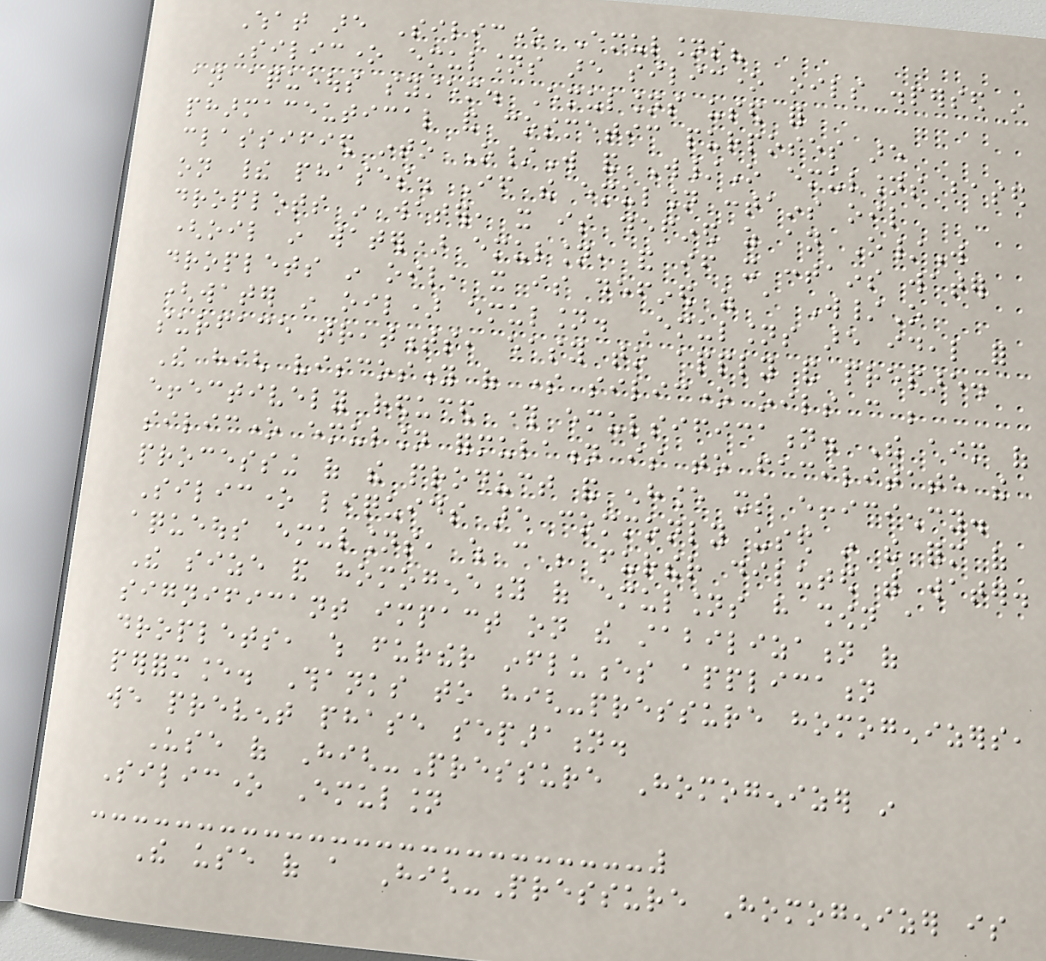What are Silicone Emulsions?
Silicone emulsions are silicone oils dispersed in
an aqueous system. Emulsions used for
pharmaceutical and cosmetic purposes are
classified into O/W and W/O emulsions based
on their phases. If the emulsion contains oil
droplets in water, it is defined as an O/W
(oil in water) emulsion, and if it contains water
droplets in oil, it is defined as a W/O
(water in oil) emulsion. Emulsions are ideal for
surface treatments, easy to apply and prepare.
The high viscosity of some silicone oils can be
effectively reduced through emulsification. The aim of
silicone emulsion formulation is to facilitate the
processing of the product and enhance its efficiency.
Silicone liquids are commonly used in the form of
aqueous emulsions, which can be further diluted with water.
The size and homogeneity of emulsions have shown a
significant impact on the stabilization of
droplets, which further influences application
performance. Thanks to high-pressure homogenizers,
we prevent phase separation.
Use of High-Pressure Homogenizer in
Silicone Emulsion
The use of a High-Pressure Homogenizer is
